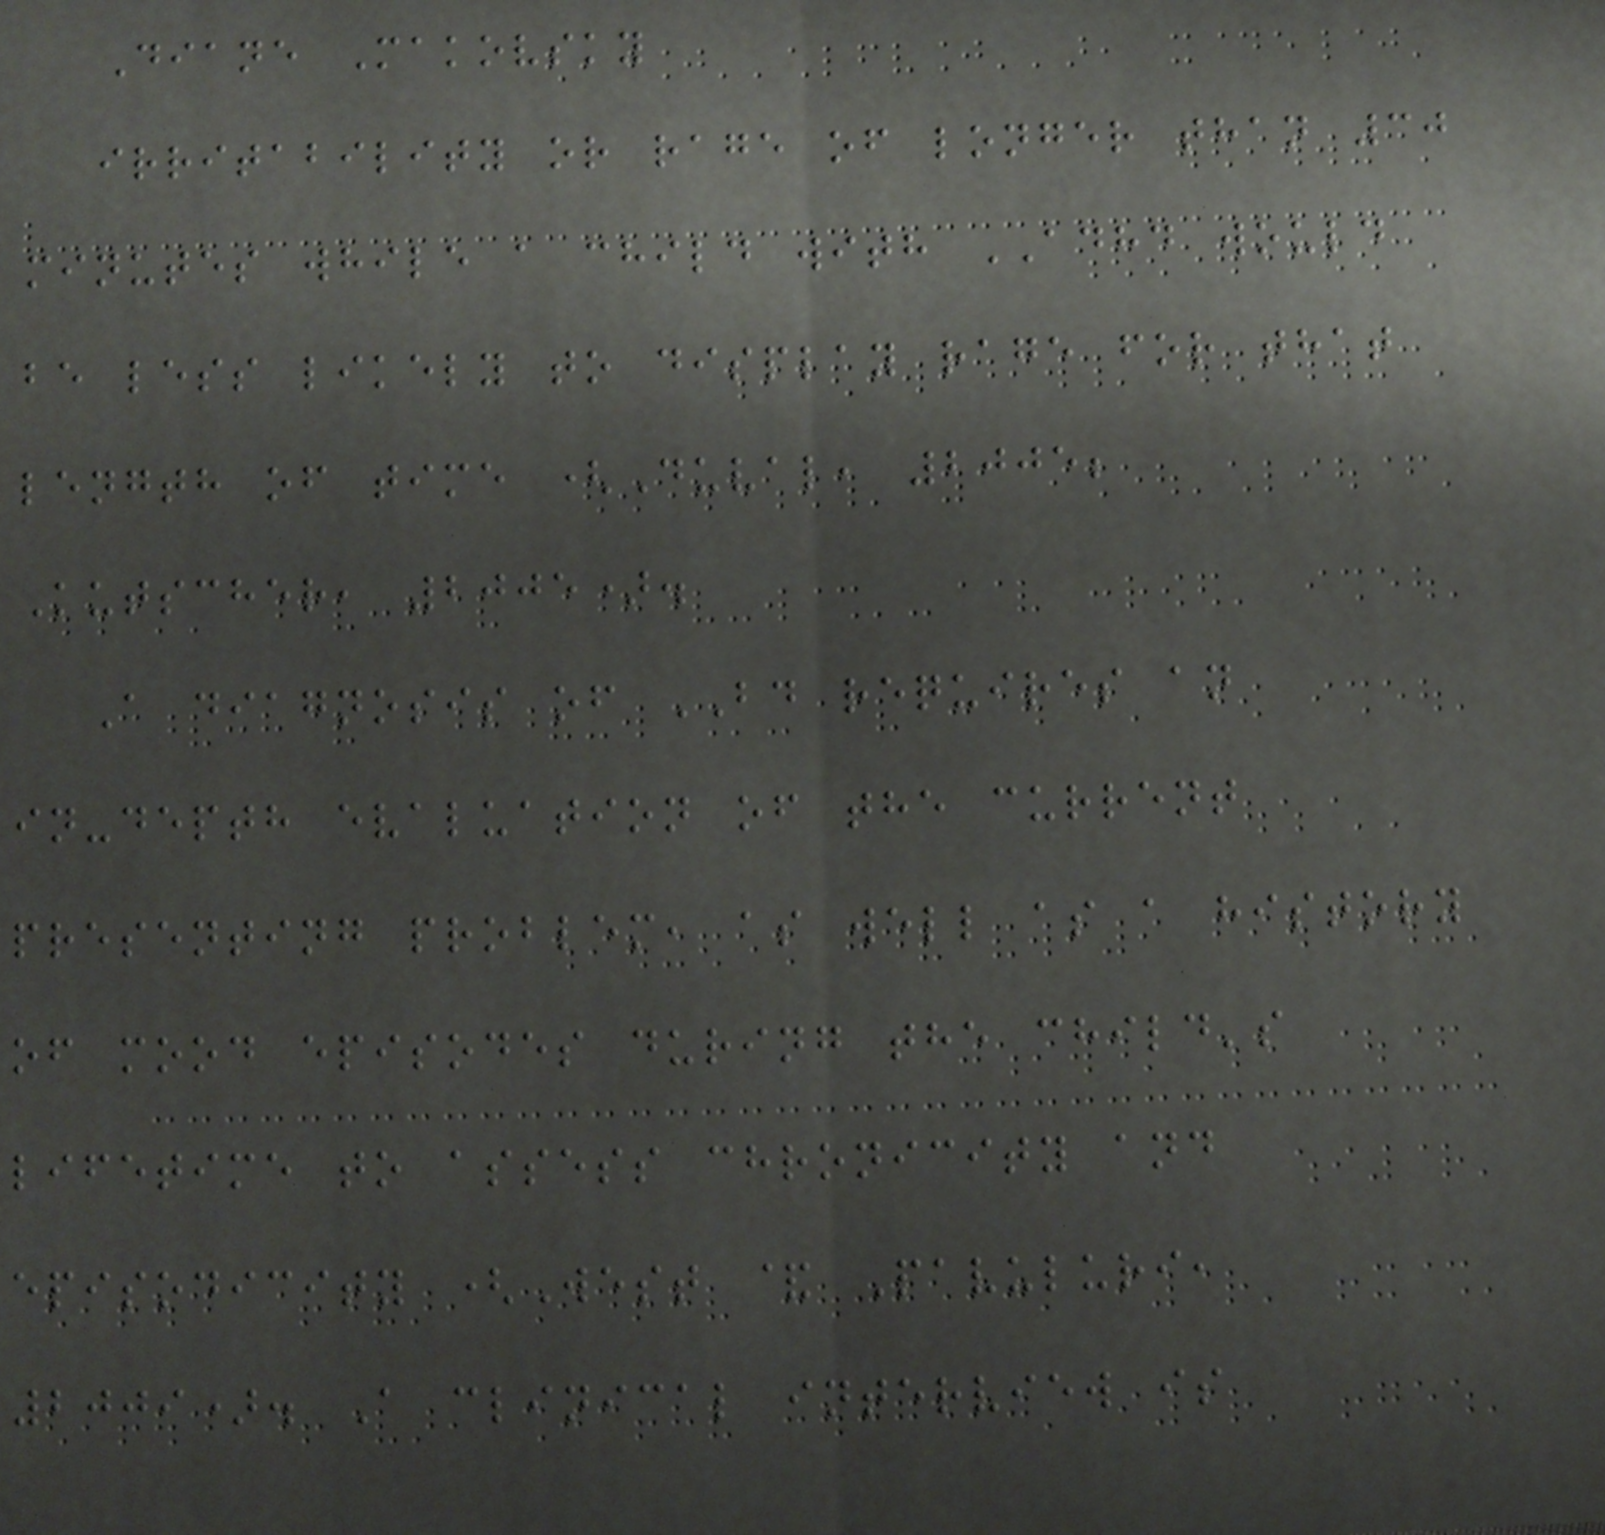Diane Makovsky
irritability or rage of longer than 30
minutes while a child with ADHD would
be less likely to display rage for that
length of time (Duval, 2005;
Kutscher, 2005).
A diagnosis of BD requires an
in-depth evaluation of the current
presenting problem, as well as a history
of mood episodes during the child's
lifetime to assess chronicity and
episodicity (West & Pavuluri,
2009). A clinical interview is
